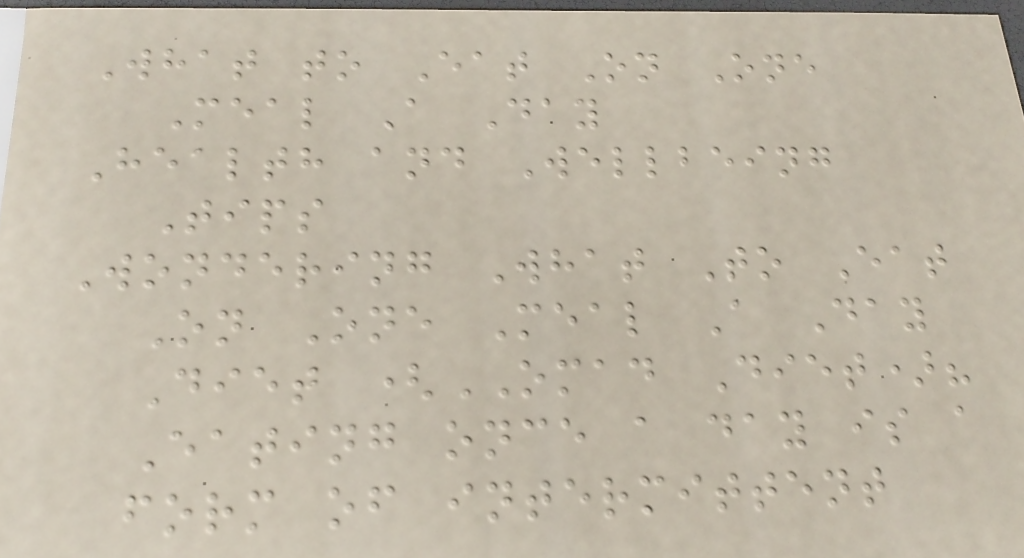What to Eat On One
Meal A Day
Health and Wellbeing
Tips
Wondering What To Eat
On One Meal A Day
Diet (OMAD Diet)?
Eating once a day is a
form of intermittent
